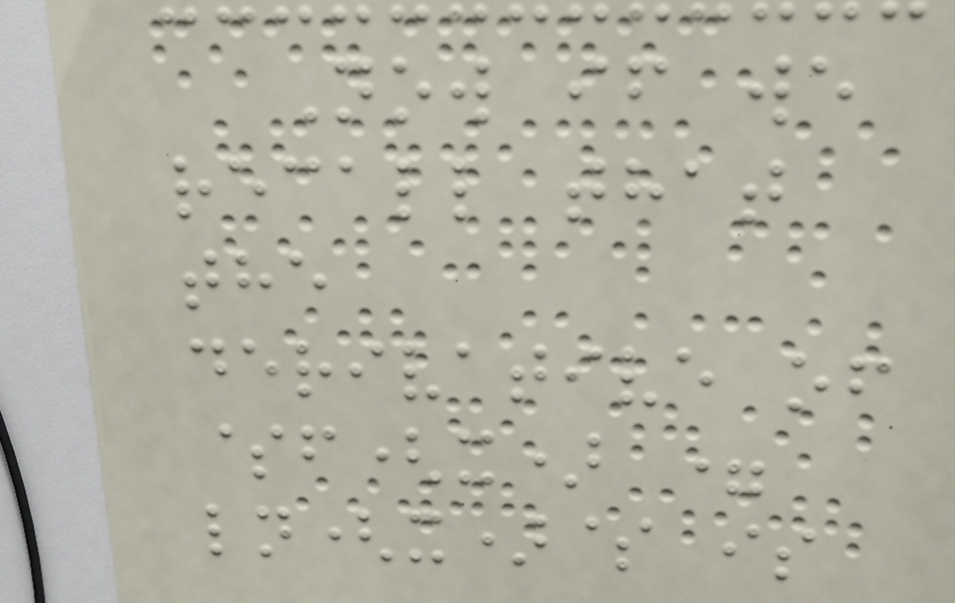Now if we
recall that
the
derivative of
$f(x) =
ln(x)$ is
